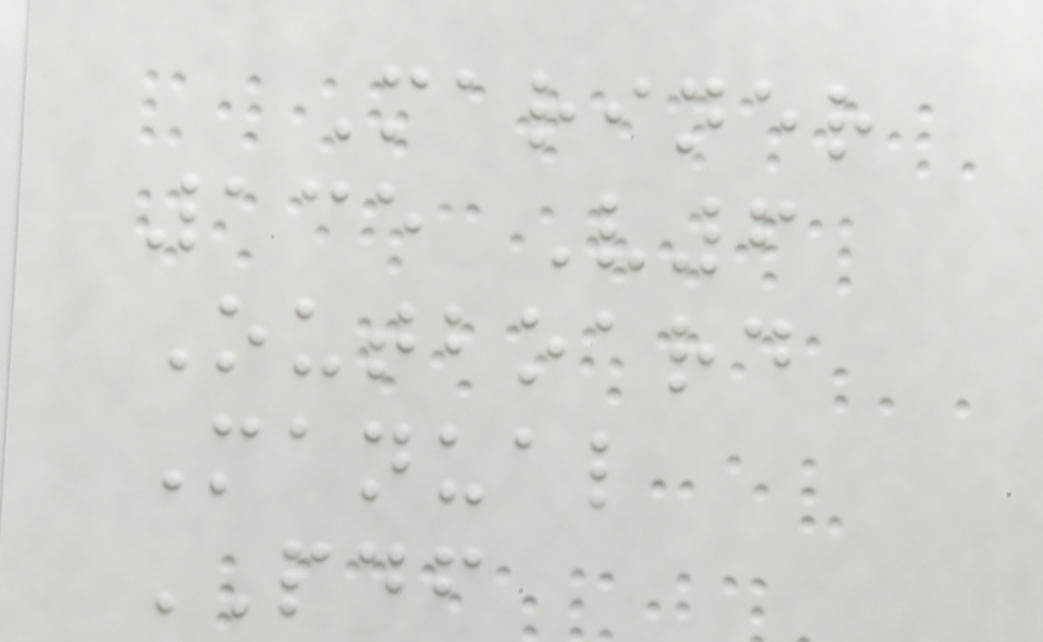Mariner
135 V6
Outboard
Manual
PDF
